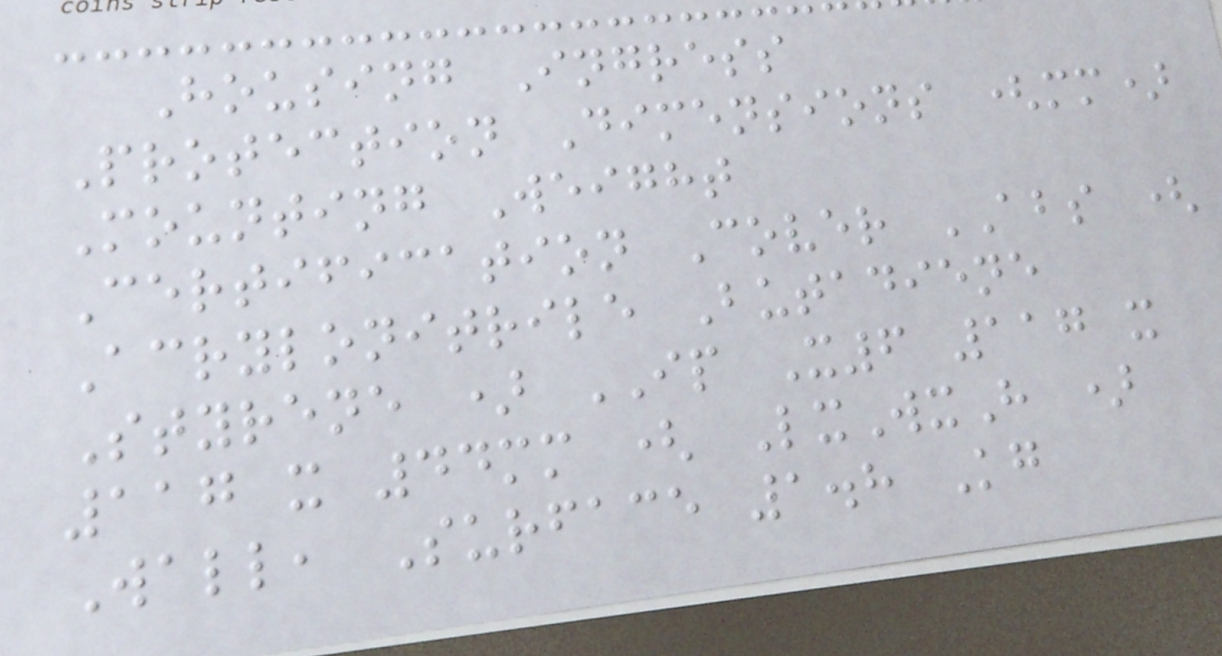Housing Ingress
Protection Dimensions (mm)
Mounting Weight
Certification Cover ABS (
Acrylonitrile Butadiene
Styrene ) IP X6 117 x
117 x 44mm ( LxWxH )
Wall, Surface 1.8 Kg
